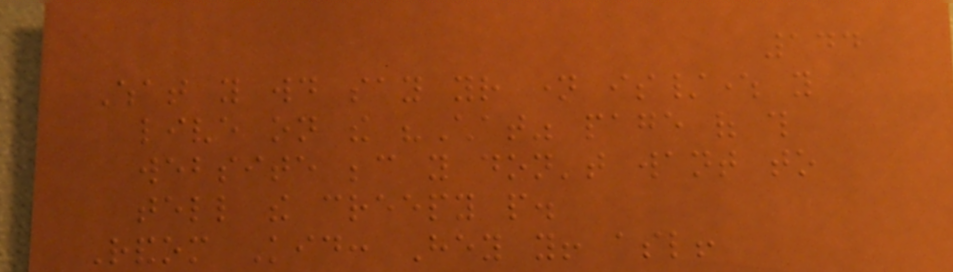144
What you would say your name is/where you
live on the "Chat" page of this
website because you don't want to
tell the creepy people.
Random Kid: Hey you! asl!
